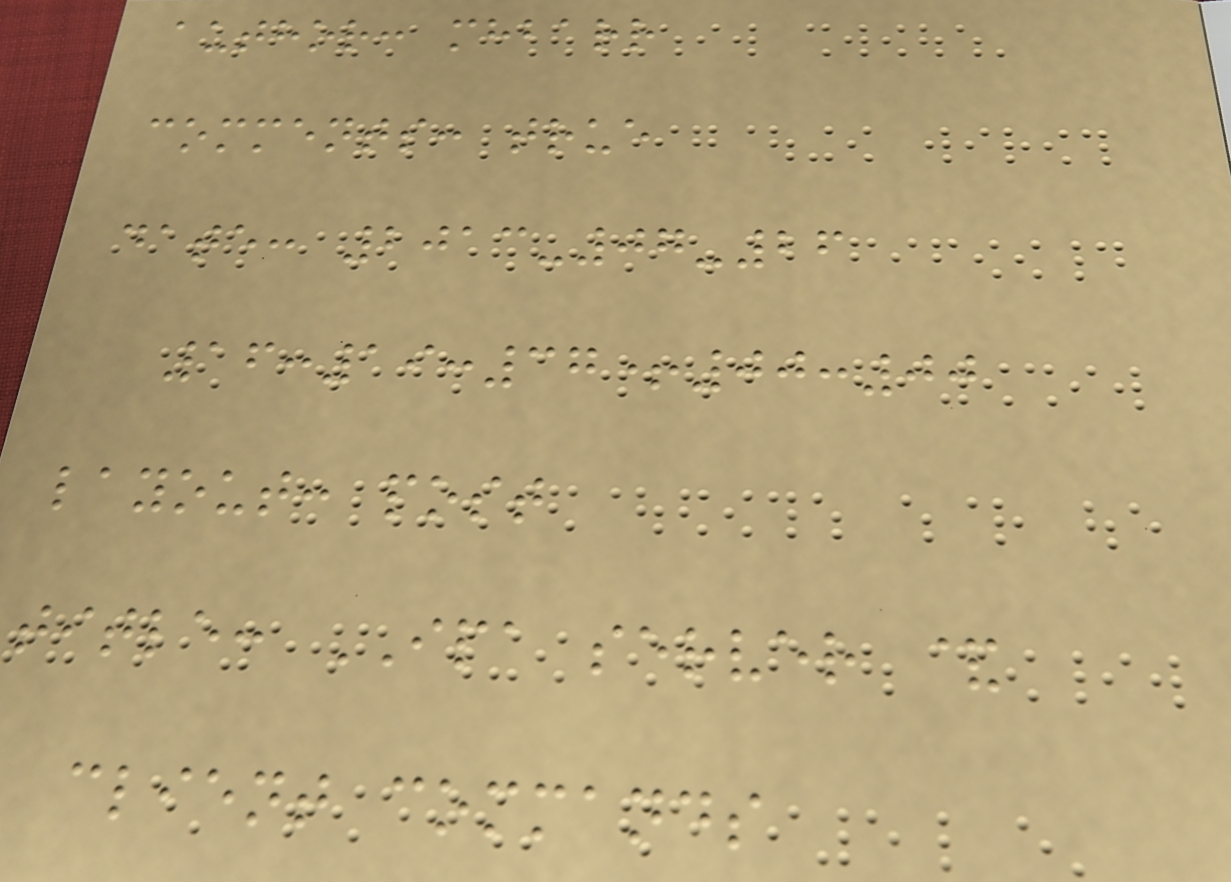author: mhbarr
comments: true
date: 2013-07-26
16:19:37+00:00
layout: post
title: IPA server &
client commands
